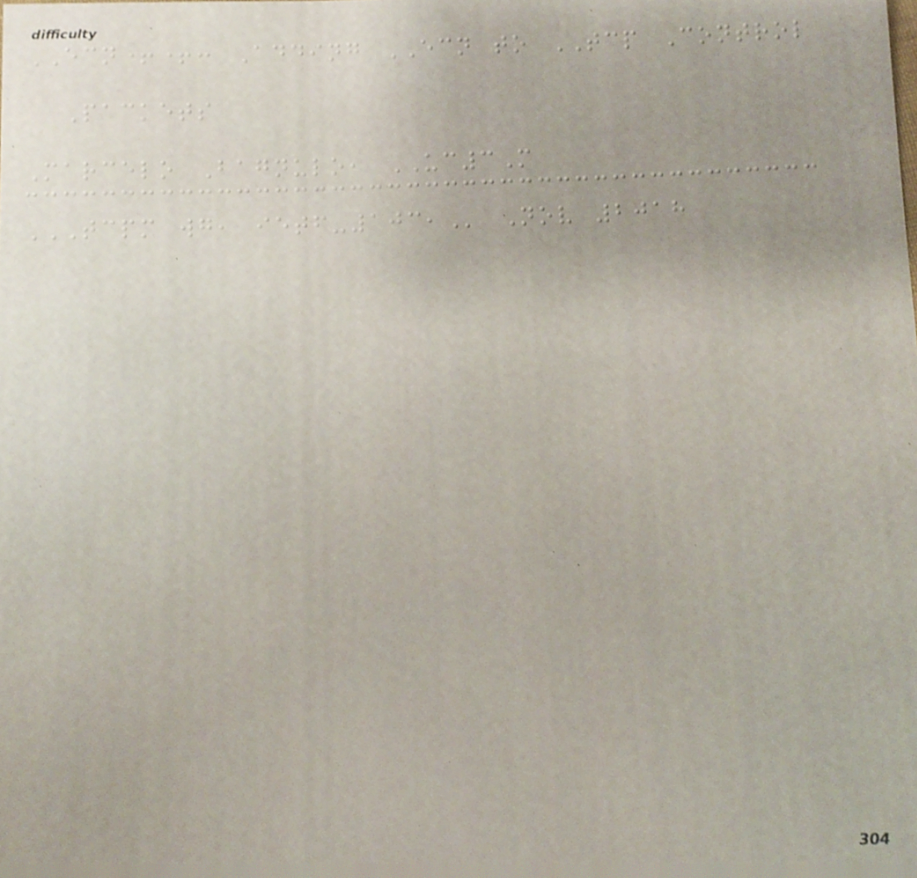ECN++: Adding ECN to TCP Control
Packets
Marcelo Bagnulo, UC3M
TCPM WG, IETF-103, Nov 2018
